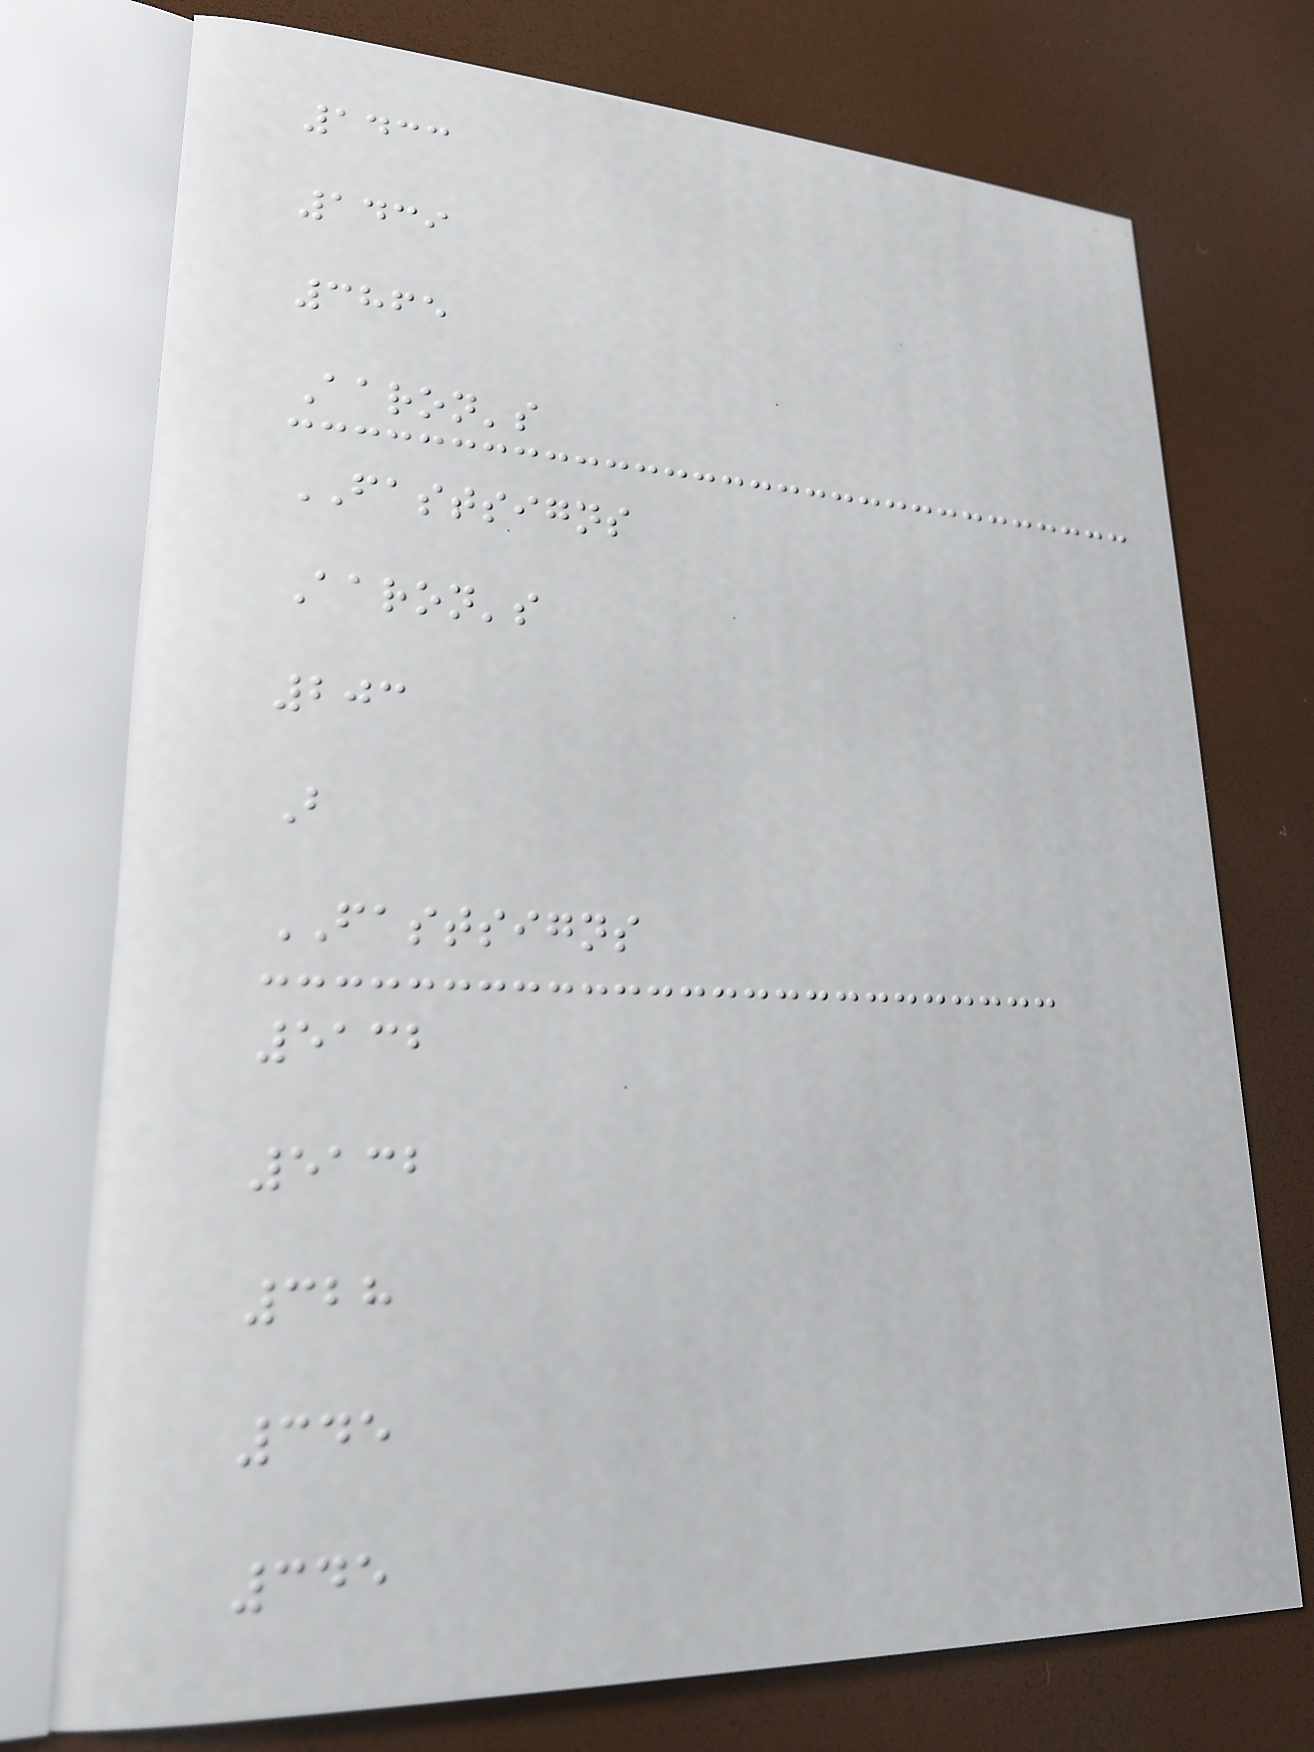1433
1439
3865
Aaron's
FASTSIGNS
Aaron's
203
B
FASTSIGNS
5132
5132
328
345
345
